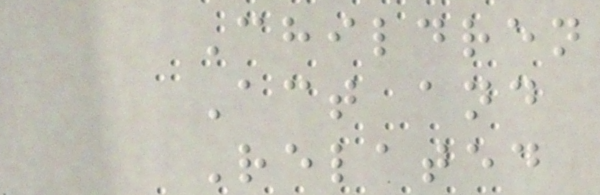Children
Act and
Related
